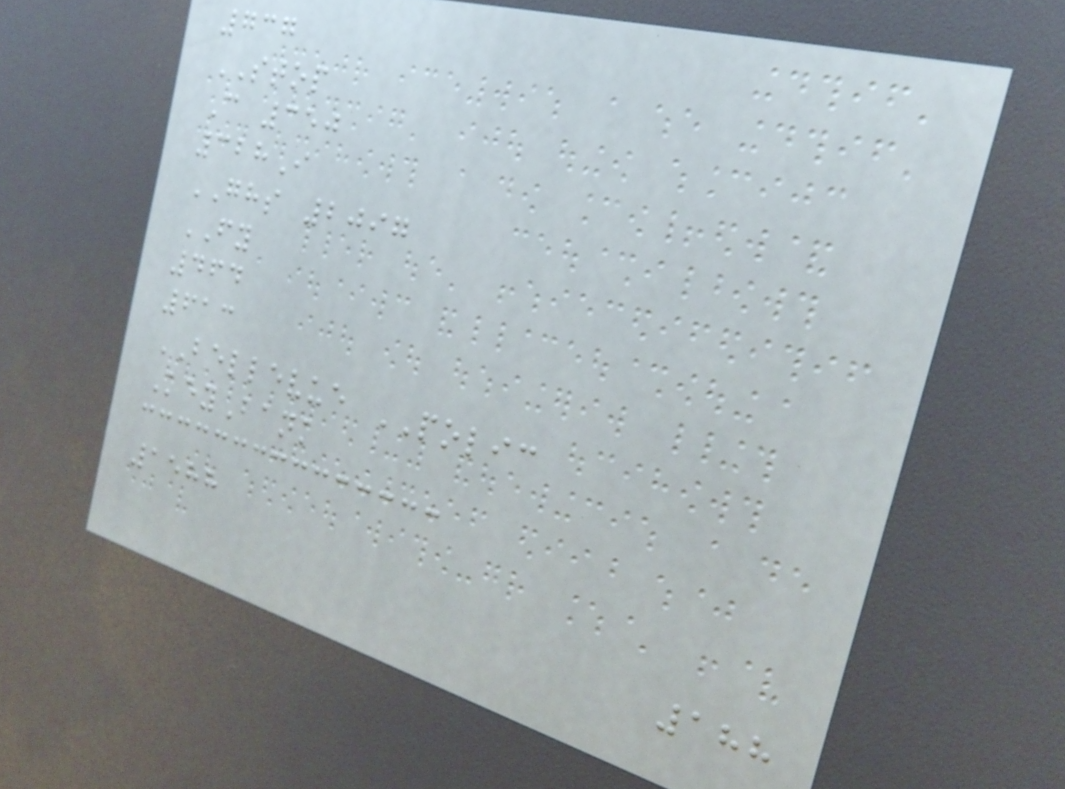737
STOP
C 350
328I
GHS 2097
FY
464
613
BELLEVUE POLIC
KeyBank
1588
188
